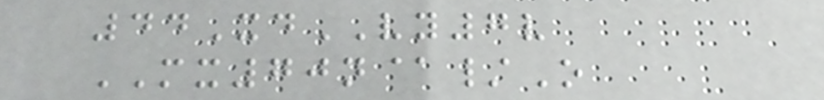44XdVY7v
MX70n@/O
